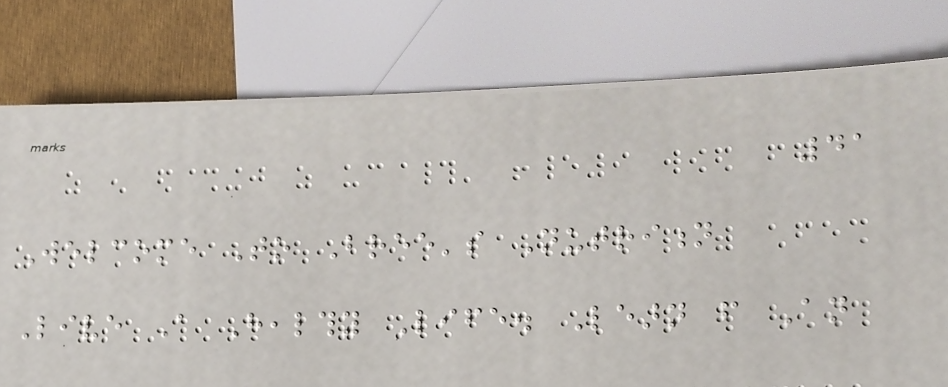41
Welcome To Bree's Nutrition
Live A Healthy Life. Learn from An
